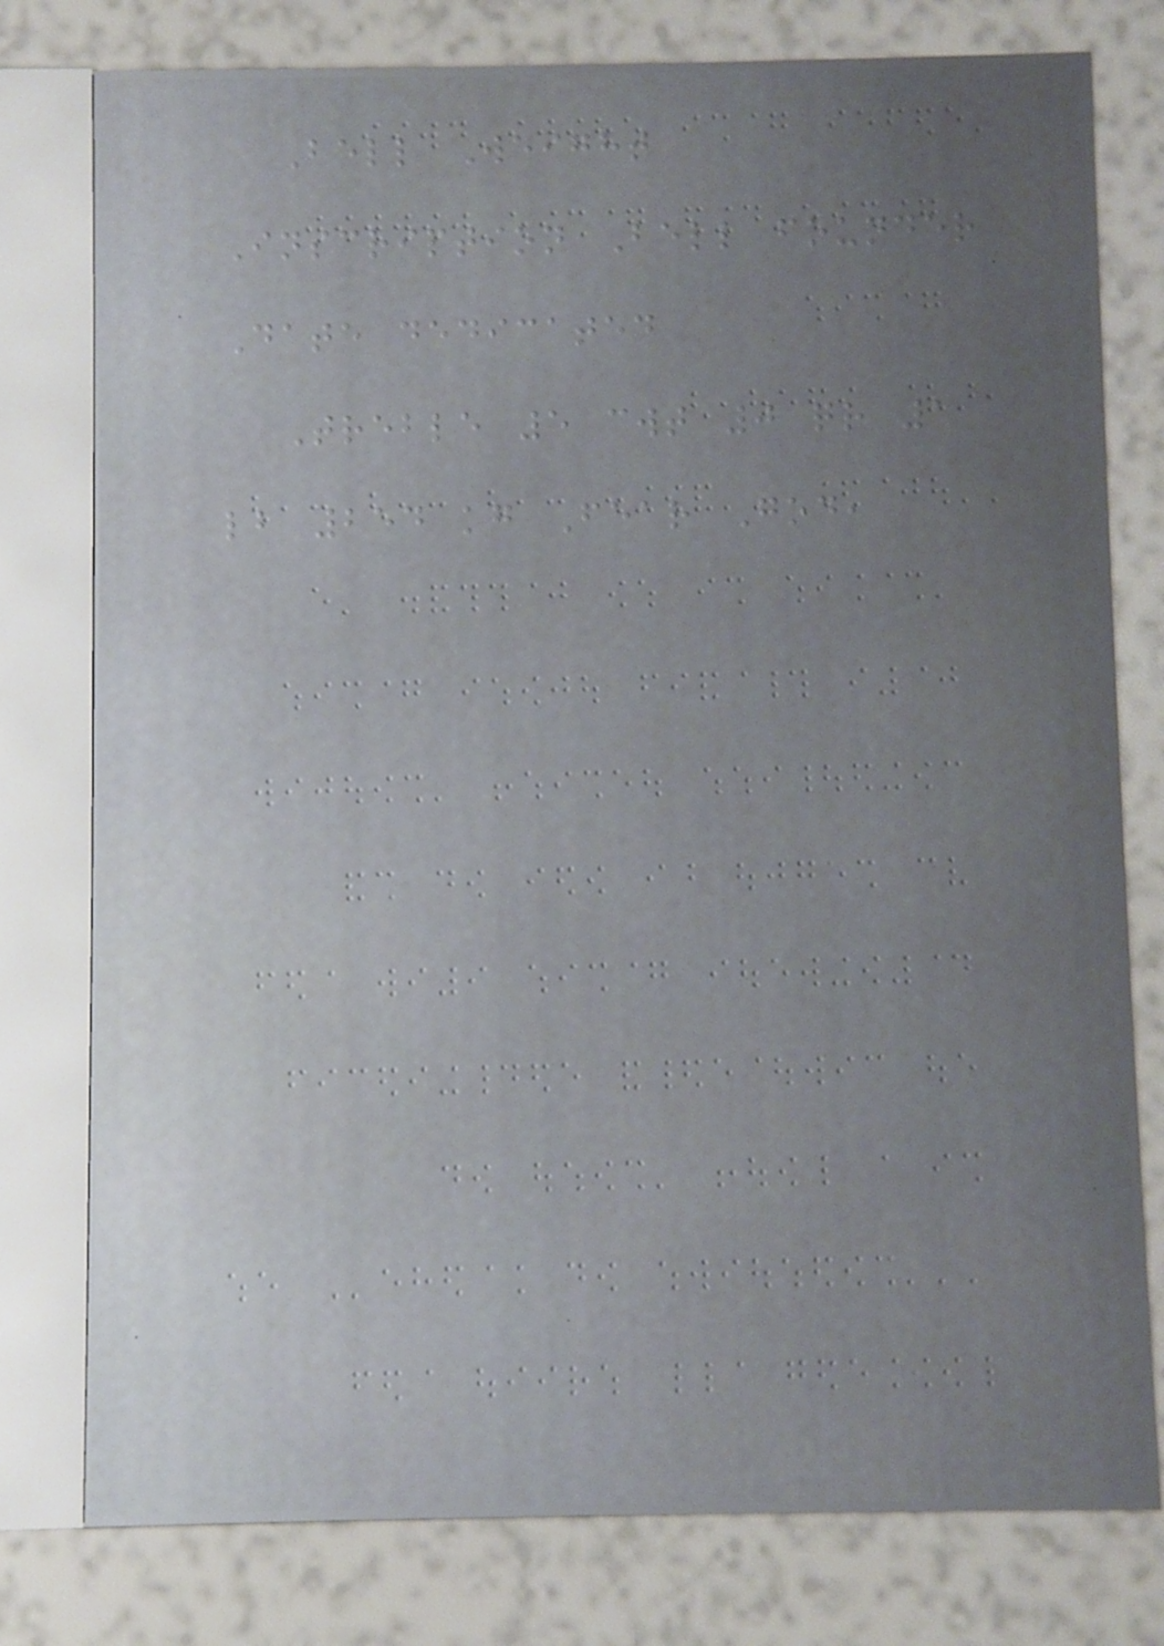Bell Weight
Inscription Bell founder
Date dedicated
Treble 5 cwt 0 qr 1
lb 254 kg Fear God,
